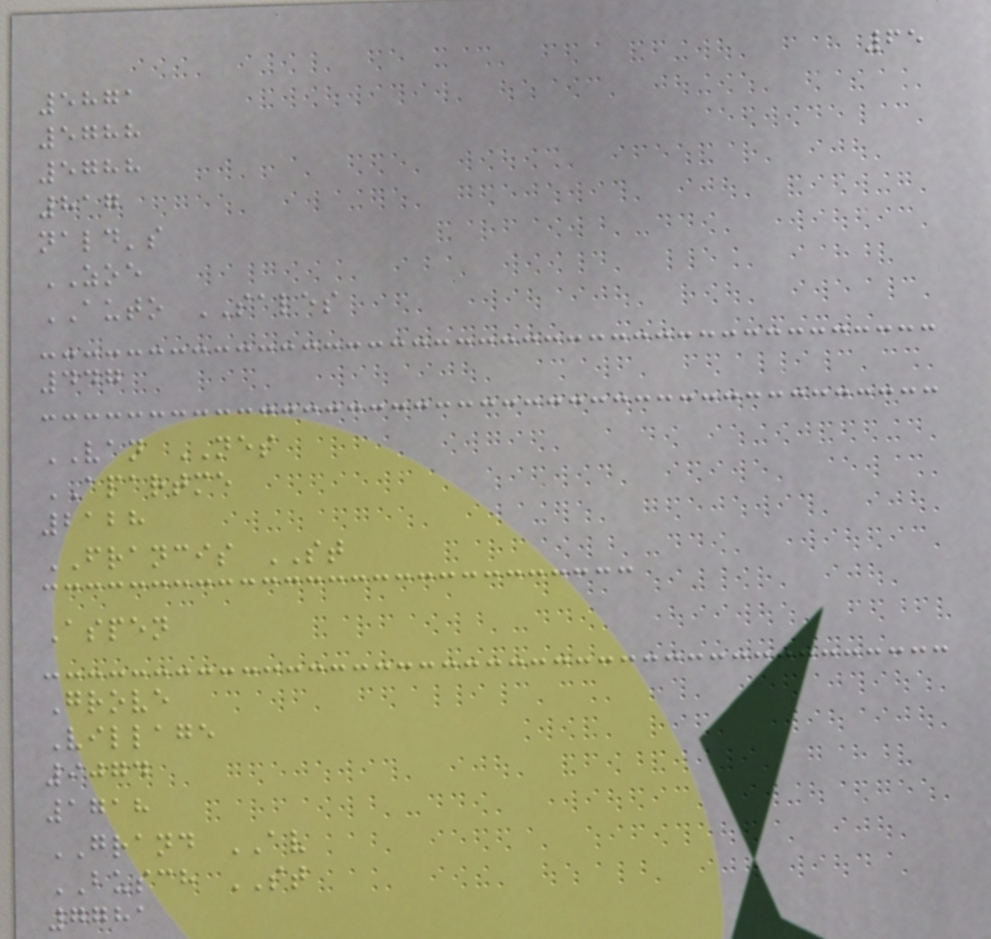65
5871
5788
5788
817
nald's
ZOE
AUTO SALES
447
VAN NES
APARTME
2128
FRANCIS ST
Aspen
Grove
Village
9074
1718
GRAND AV
BUSCH ST
7781
